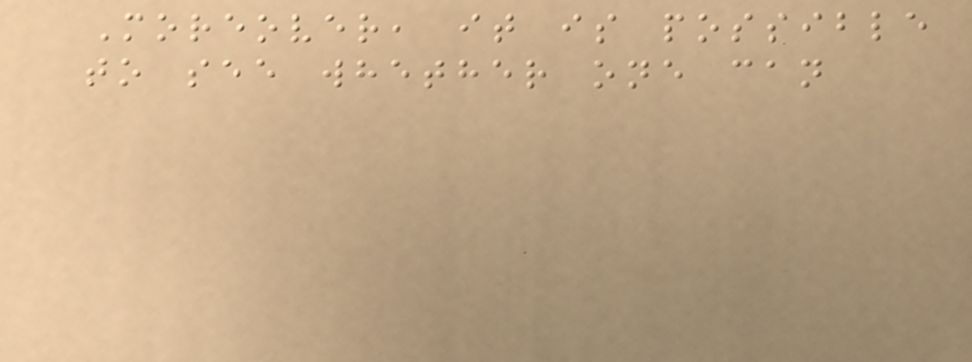Moreover, it is possible
to see whether one can
